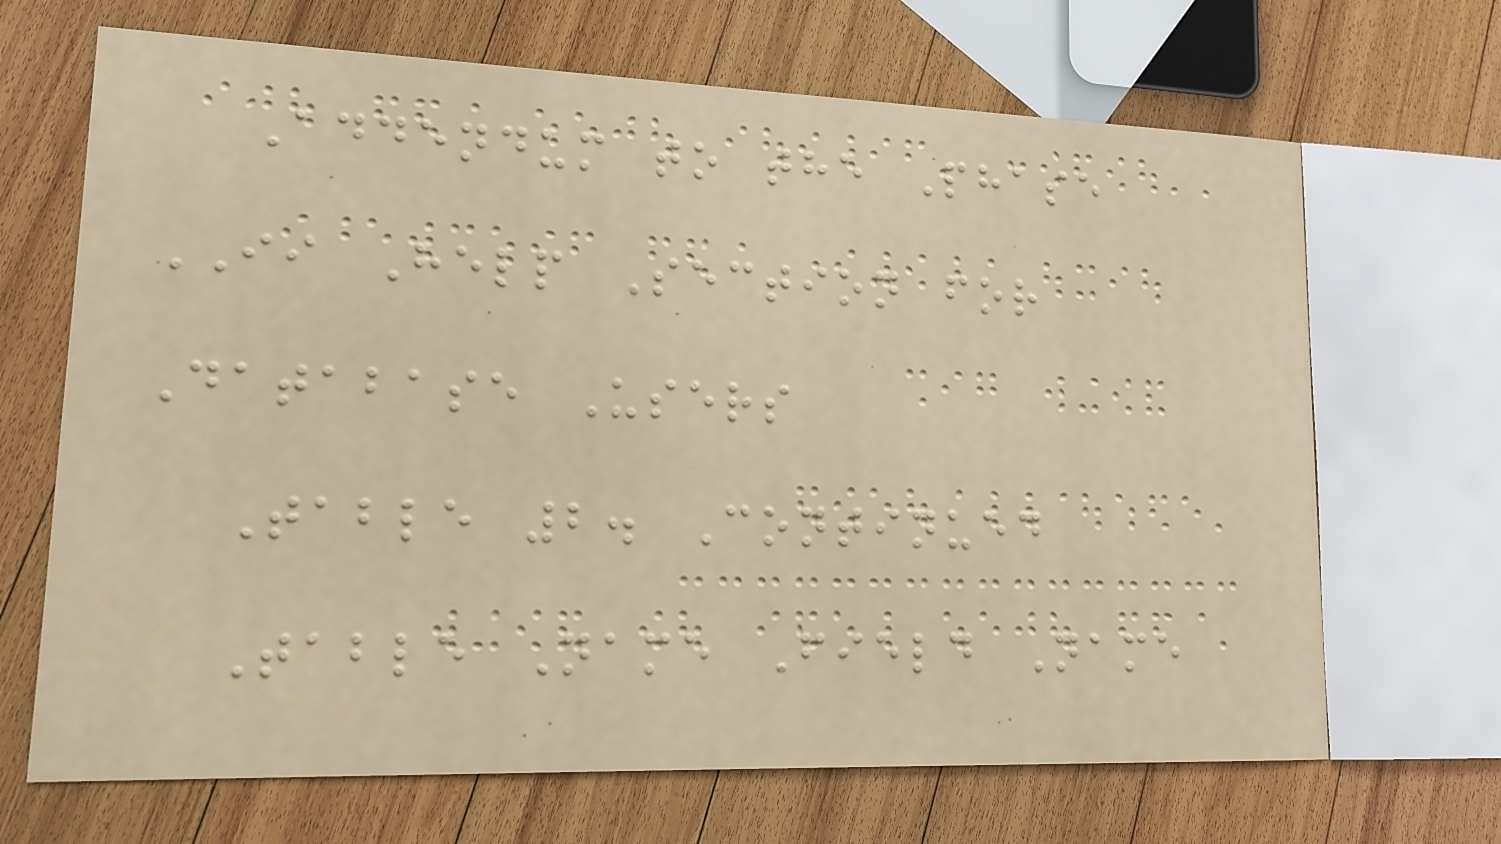Addendum to the Phase
II Help Section for
Database Users
Table 2. Continued
Table Name Field Name
